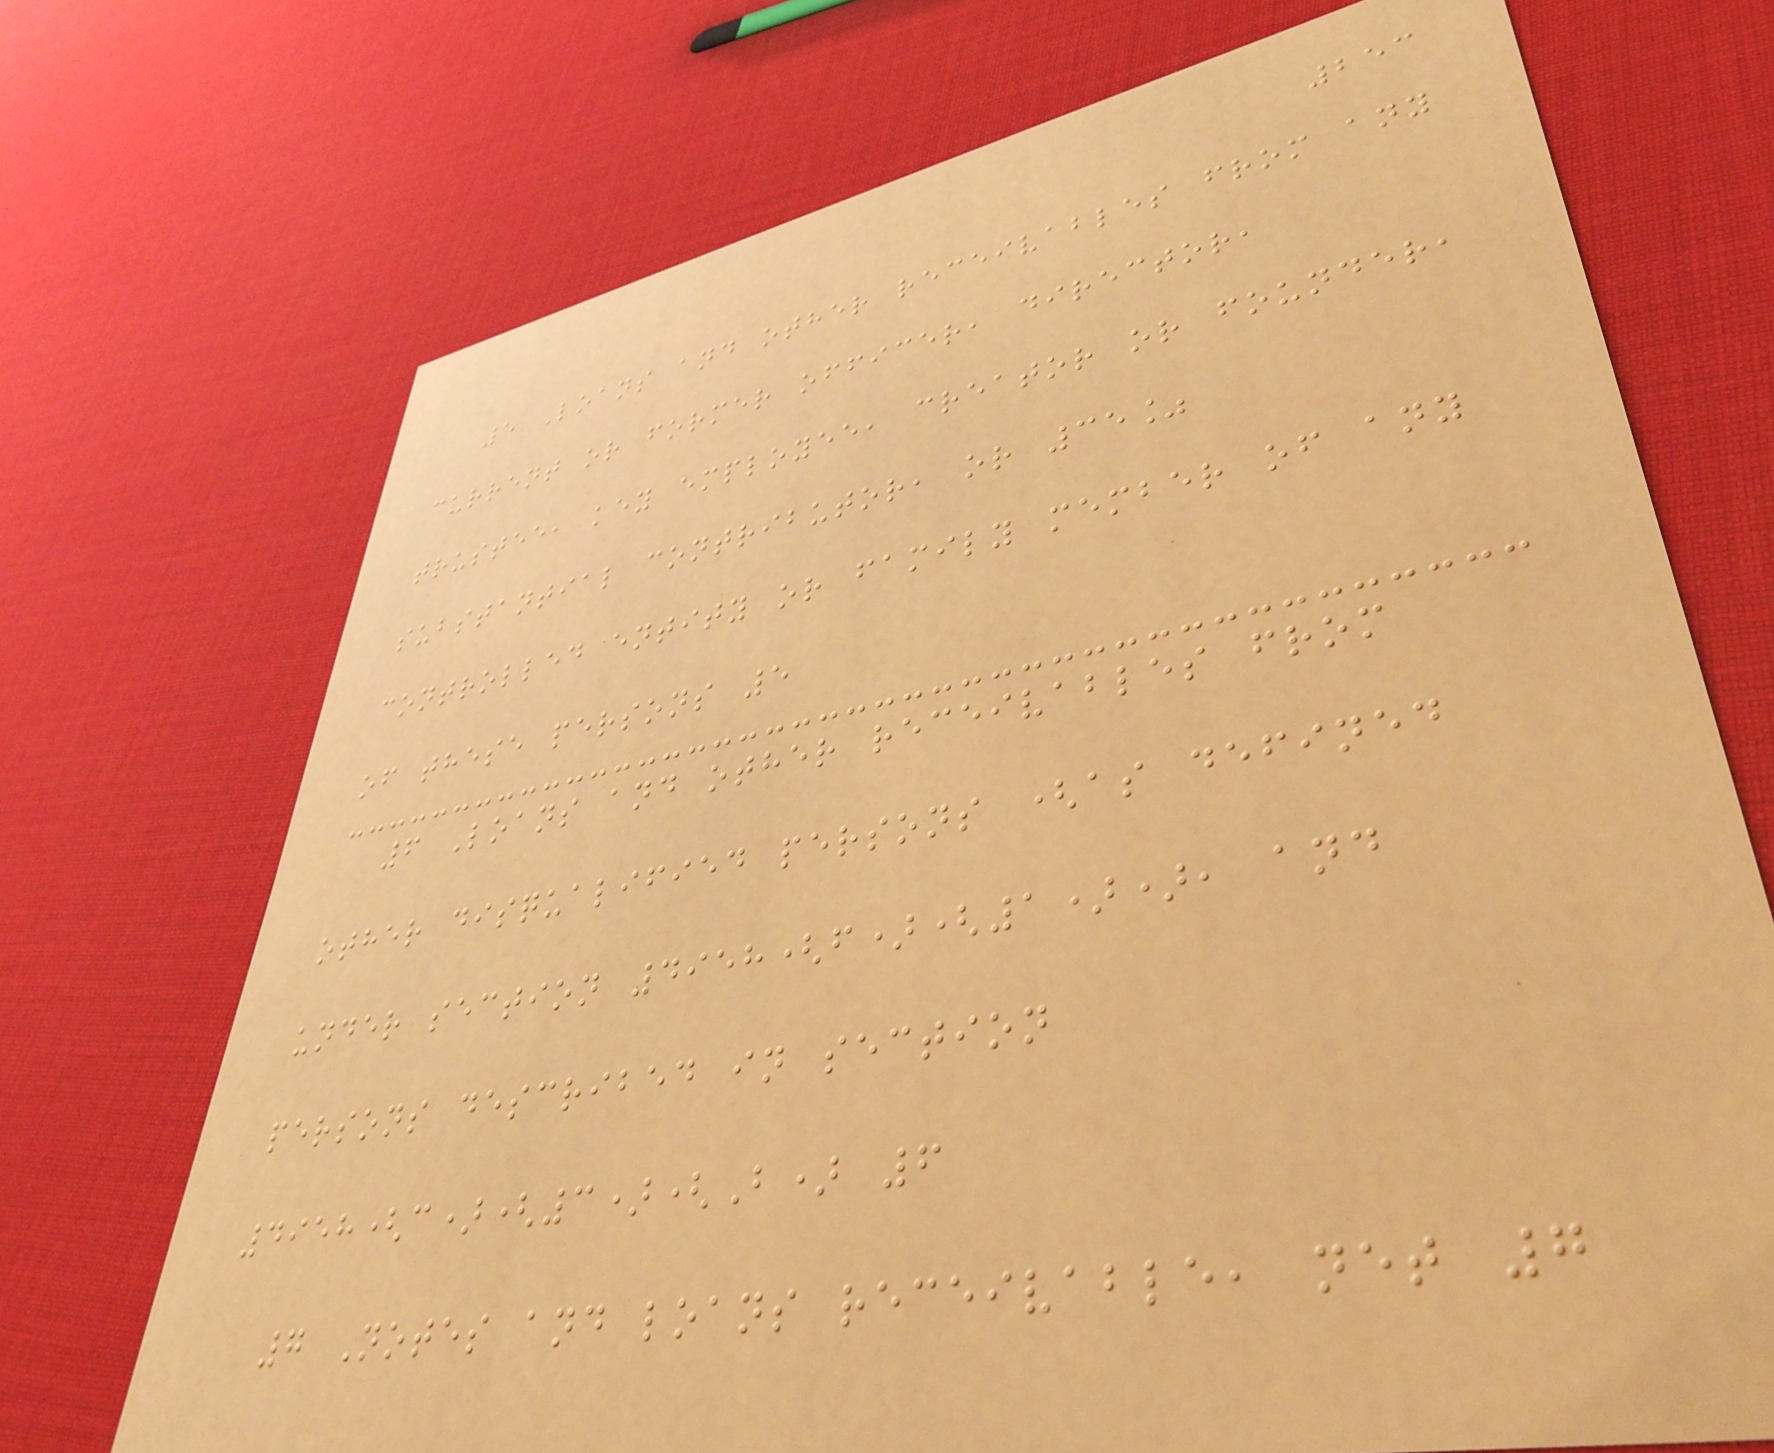253
5 Loans and other receivables from any
current or former officer, director,
trustee, key employee, creator or founder,
substantial contributor, or 35%
controlled entity or family member of any
of these persons 5
6 Loans and other receivables from
other disqualified persons (as defined
under section 4958(f)(1)), and
persons described in section
4958(c)(3)(B) 6
7 Notes and loans receivable, net 7
